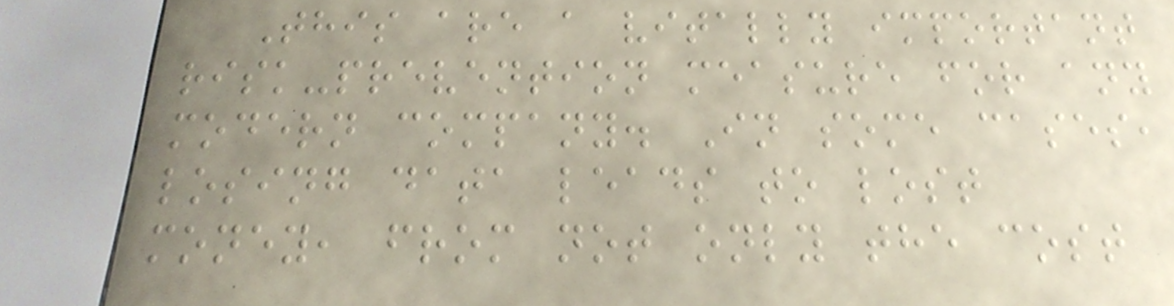This are a vitally important
risk-prevention measure for any
modern company. In some cases,
losing data leads to lost
money, from not only the cost
